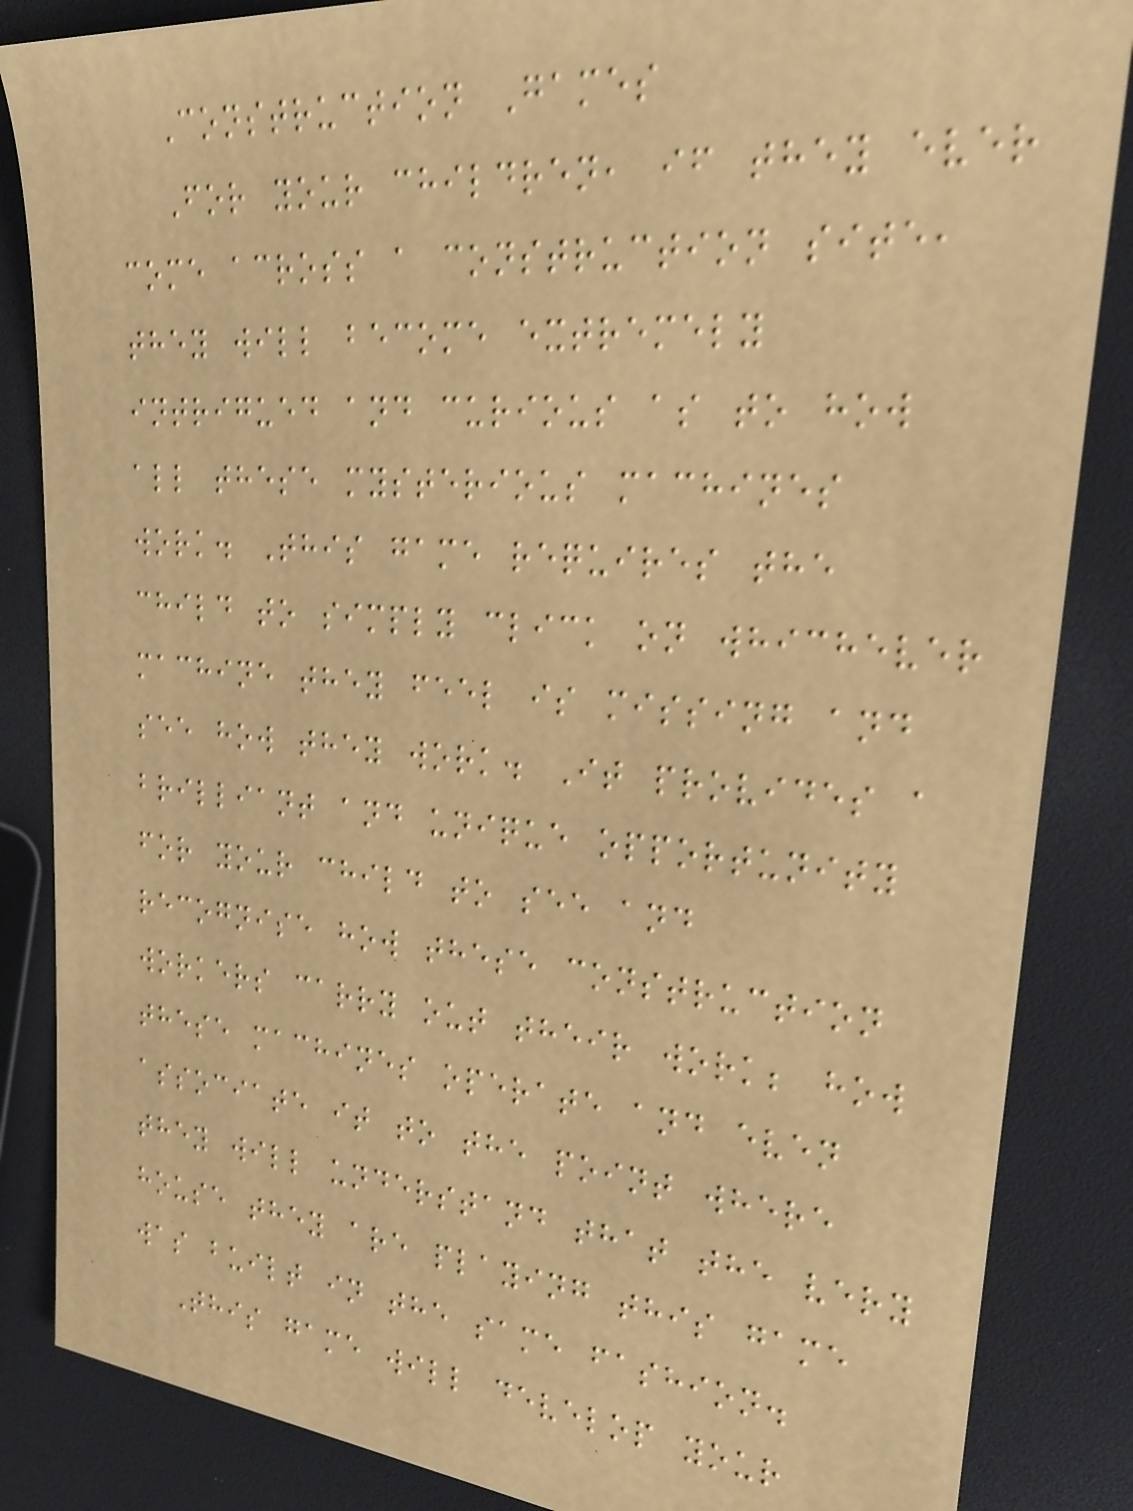Construction Games
For your children, if they ever
come across a construction site,
they will become extremely
intrigued and curious as to how
all these mysterious machines
work. This game requires the
child to simply click on whichever
machine they feel is missing and
see how they work. It provides a
brilliant and unique opportunity
for your child to see and
recognise how these construction
workers carry out their work; how
these machines operate and even
associate it to the point where
they will understand that the very
house they are playing this game
was built in the same fashion.
This game will develop your
